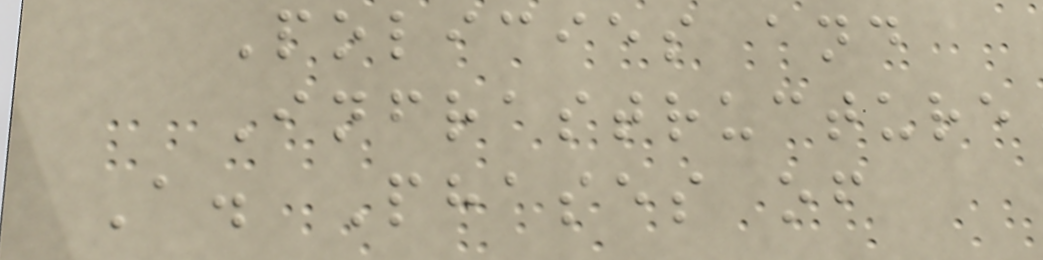Policies and
Infrastructure
A. Phases of
